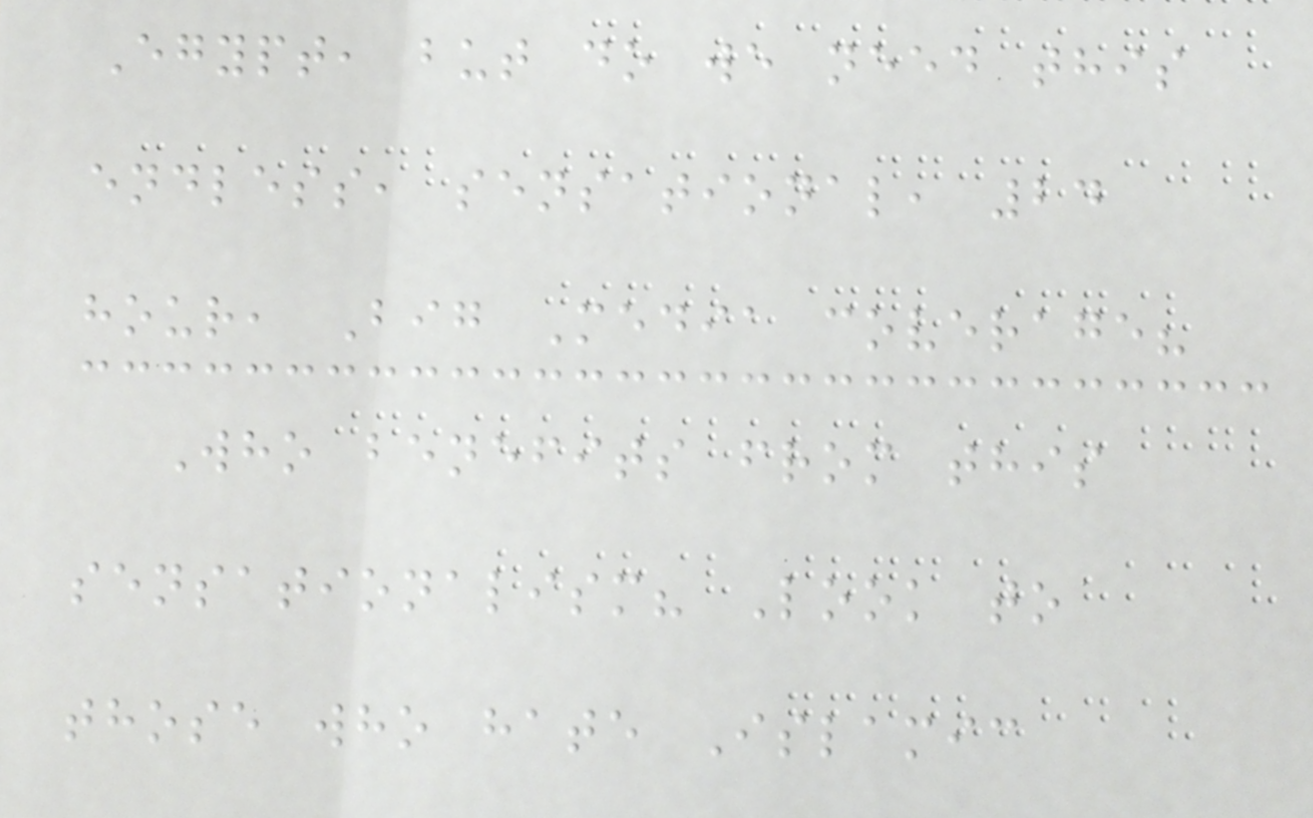Egypt, but do we need this
endless, sensational, 24
hour, Big Media coverage?
Who benefits from this
sensationalism? Look to
those who hate Islamic
